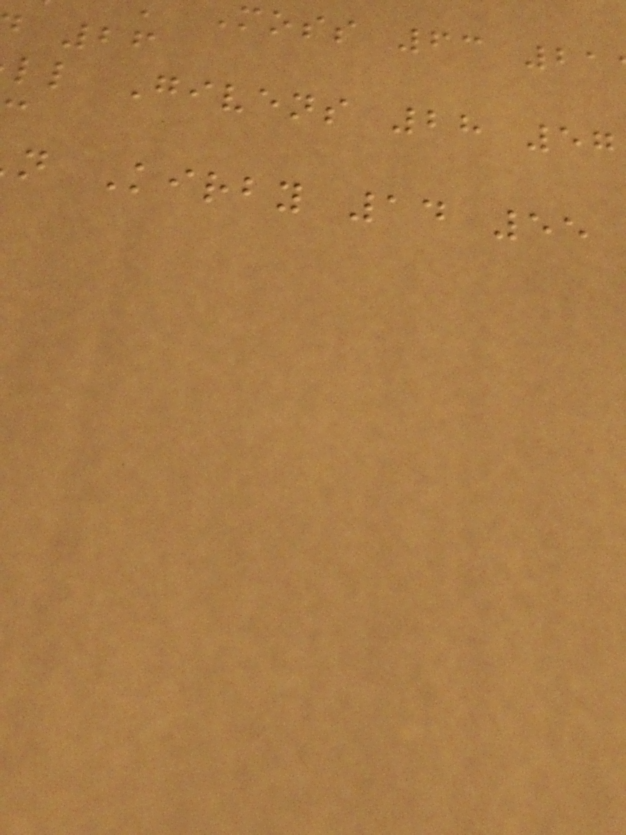moss 63 21
ll Givens 28 57
n Kirby 14 55
